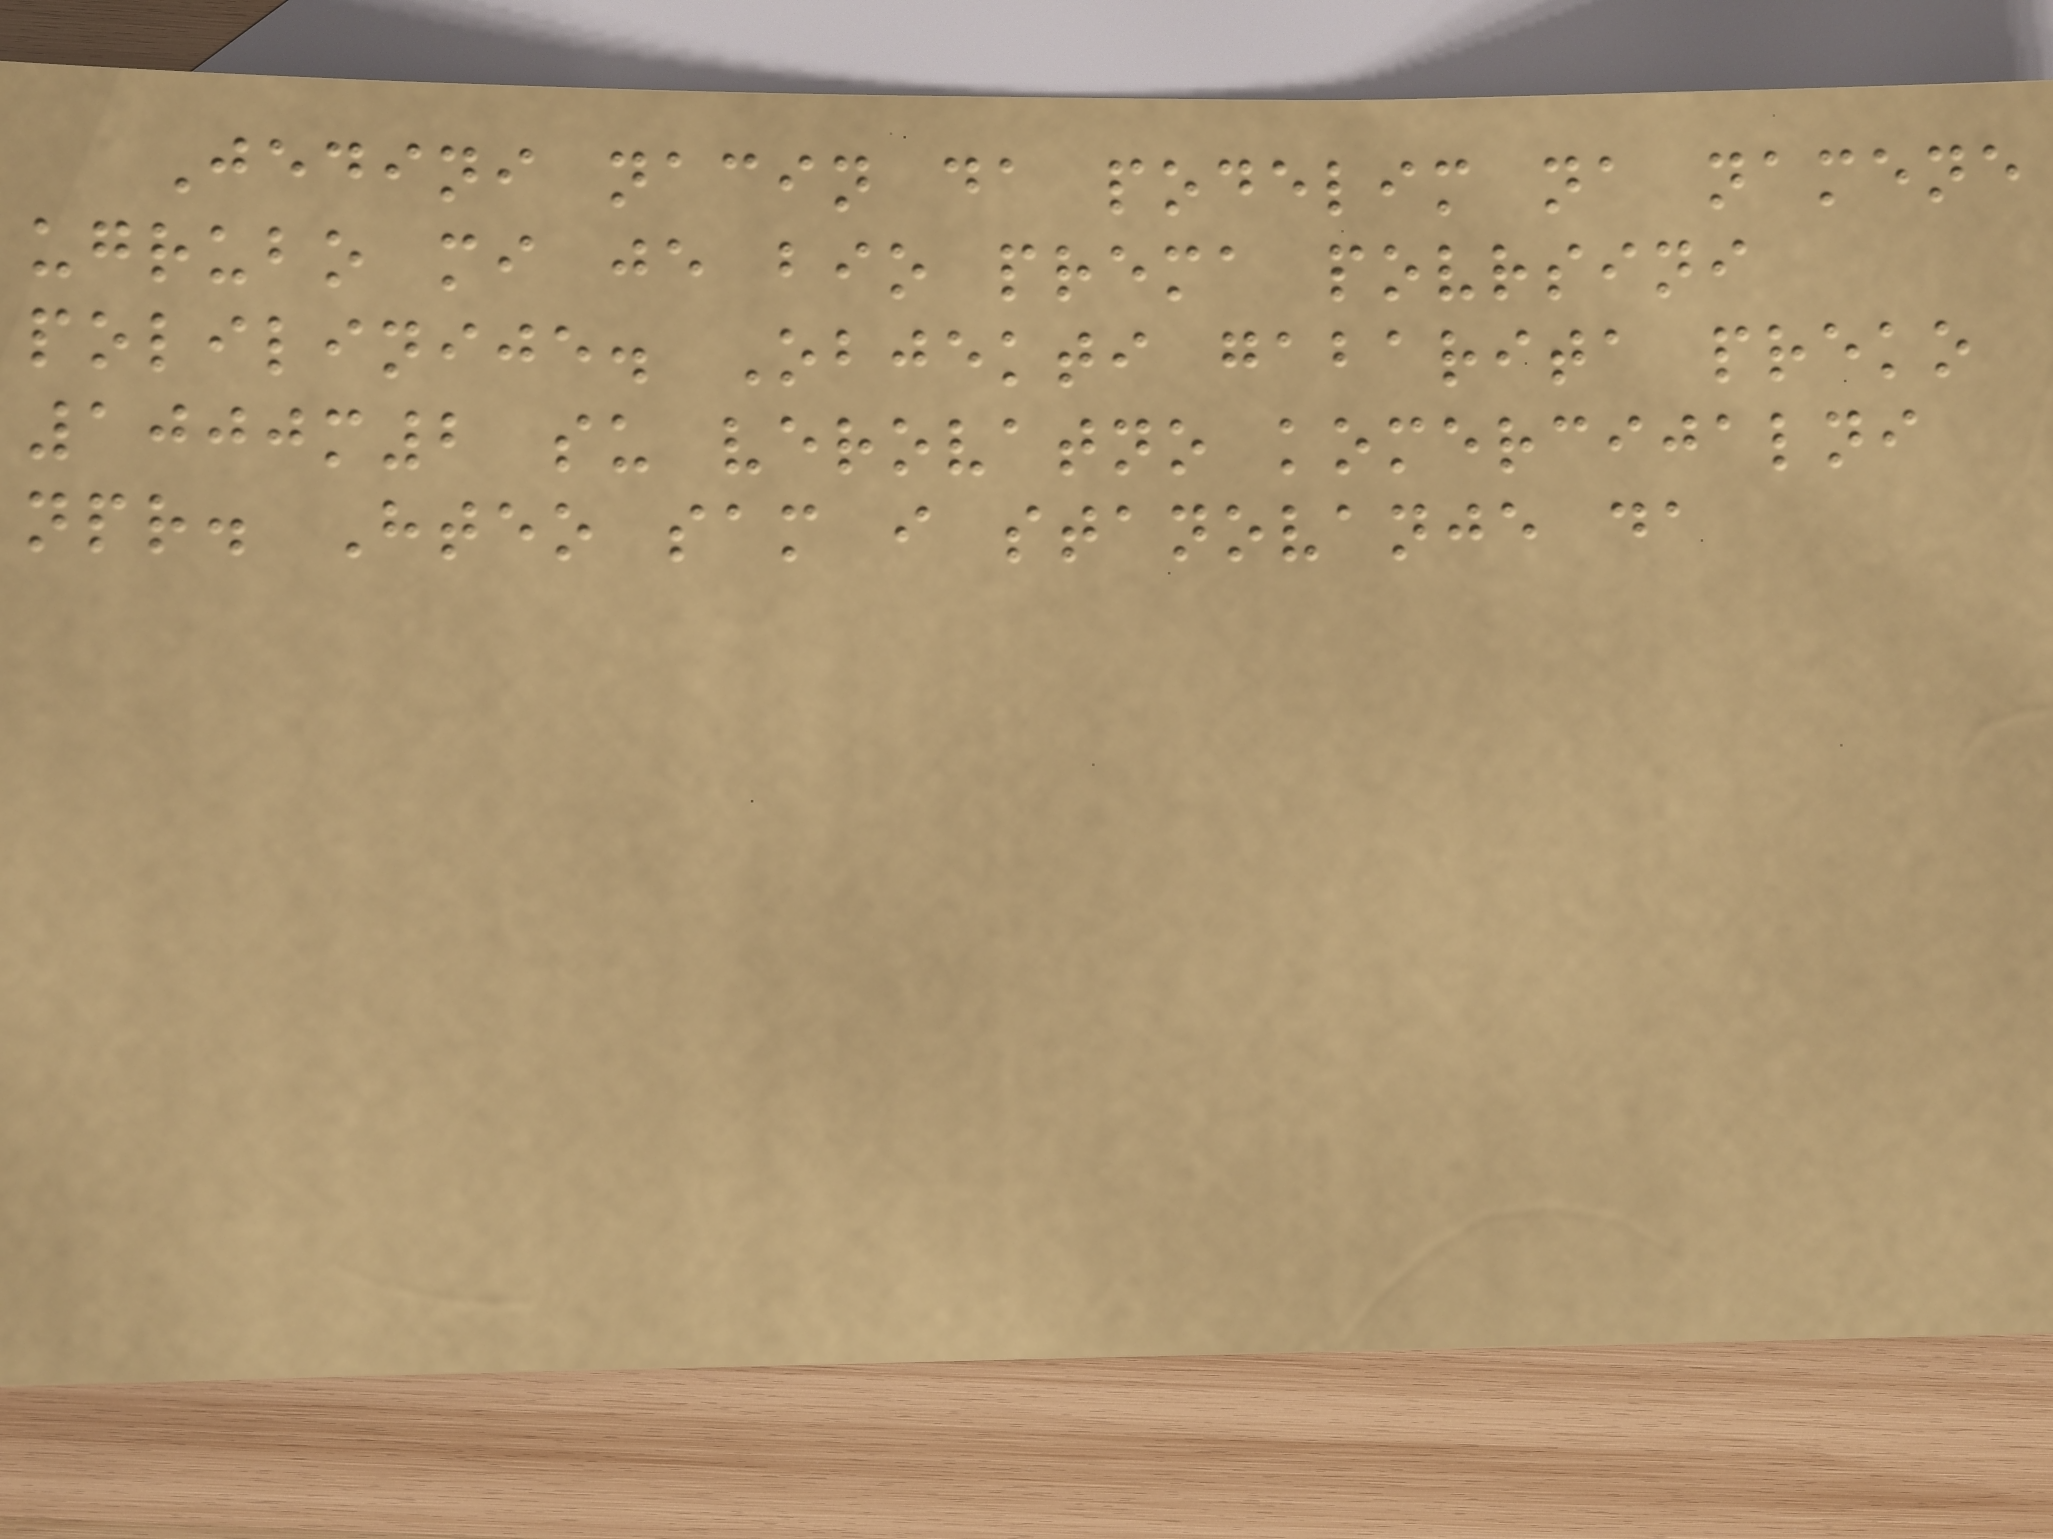Jedini nacin da podelim na namene
ugrubo mi je bio prema povrsini
polilinije. Objekti gabarita preko
1000m2 su verovatno komercijalni
npr. Hteo sam i stanovanje da
